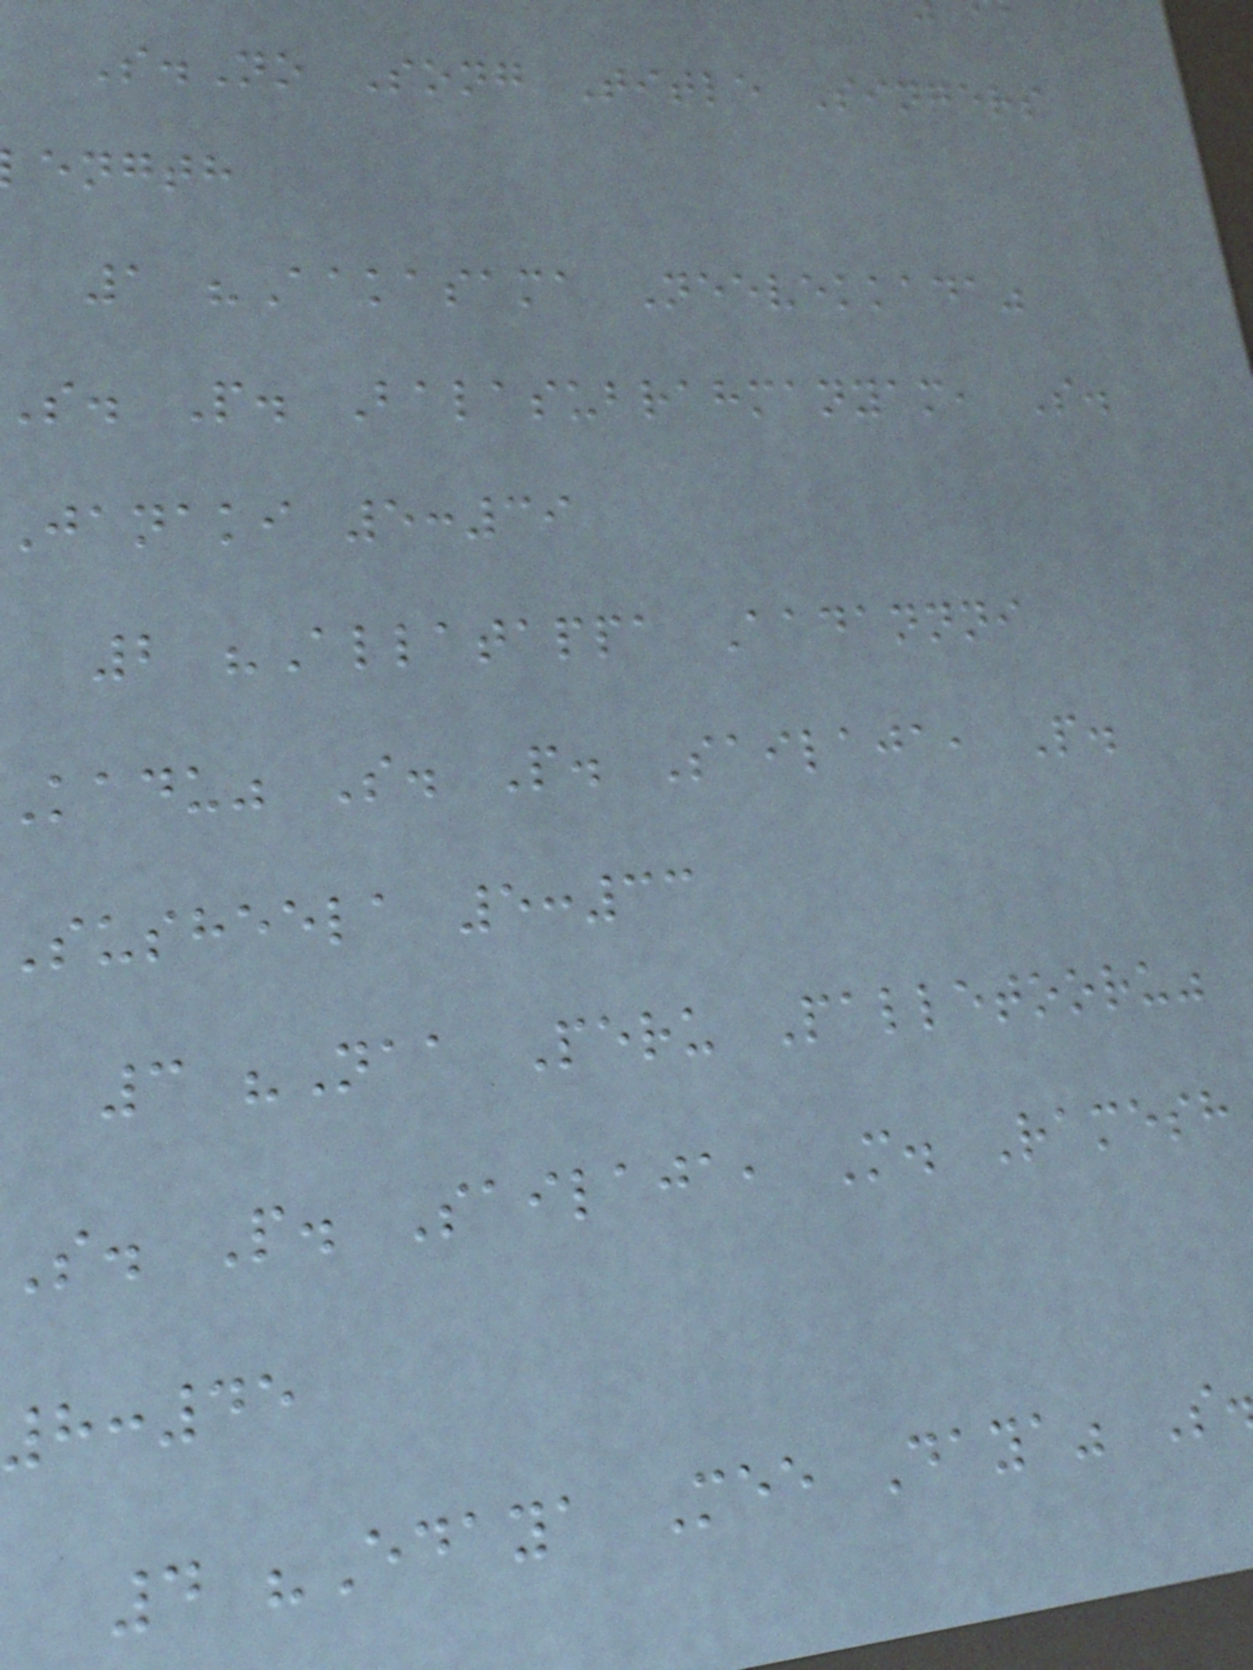S.No Song Title Singers
ength
1 "Aakasama Neevekkada"
s. P. Balasubrahmanyam, S.
janaki 5:39
2 "Allatappa Aadannni
kadu" S. P. Sailaja, P.
susheela 5:33
3 "Naa Peru Palletooru"
S. P. Sailaja, M. Ramesh
8:45
4 "Edaya Mee Daya" S
